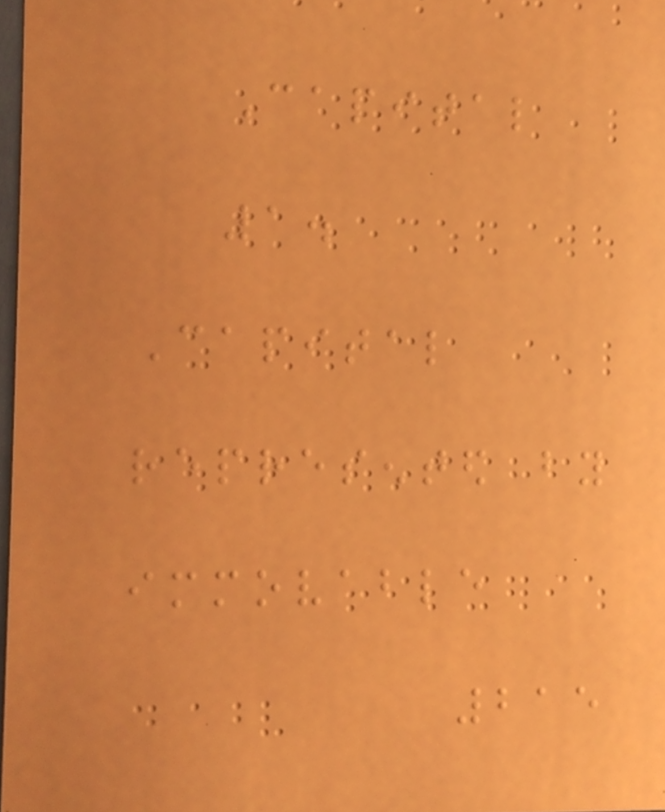Capital
1.
Capital
represented by
immovable
215
